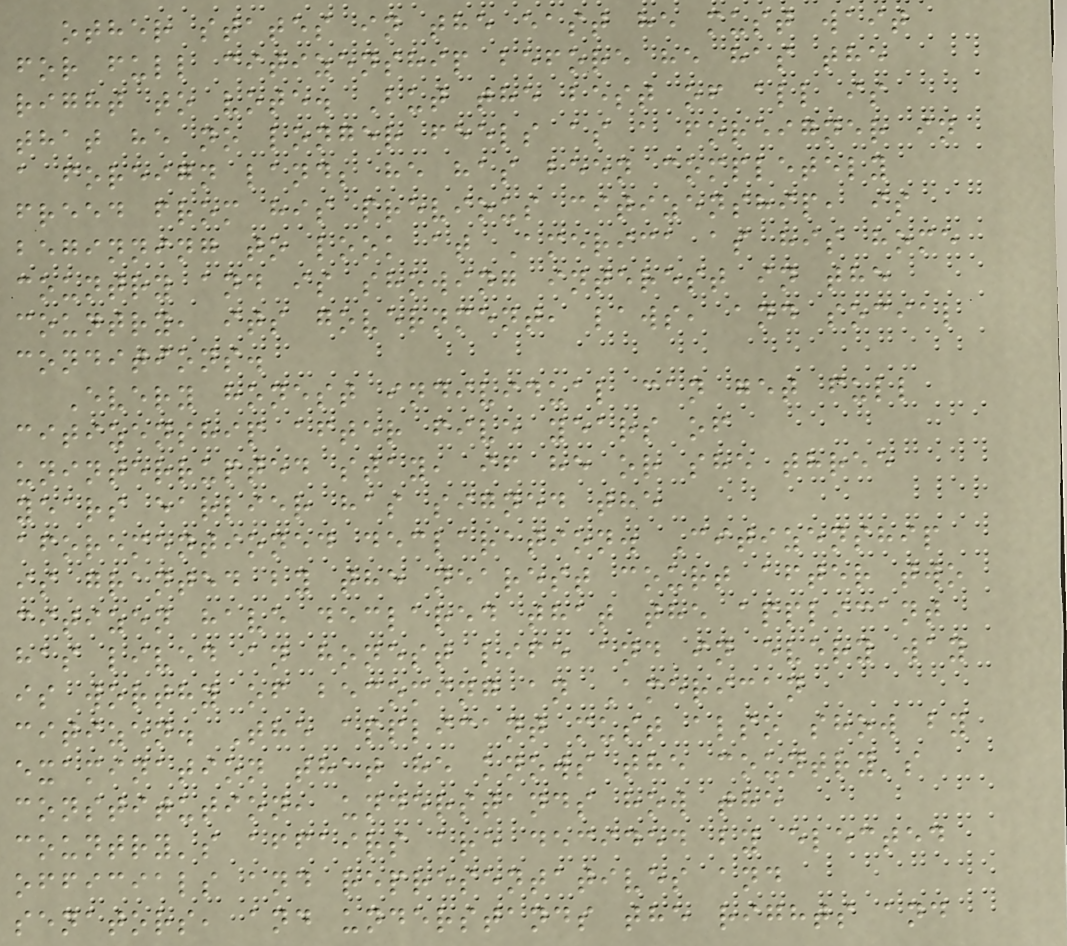other states in the east he must wait
for full citizenship before he has the
right to vote. But the best of all is
that he no longer feels as a foreigner in
a foreign land; he has been completely
freed from his previous citizenship, is
beginning to look at America as his home
country and is showing interest in the
country, its government, laws, and social
conditions.
Every honest individual can get full
citizenship after five years of
uninterrupted stay, if he or she three
years earlier has signed the
aforementioned declaration. Citizenship
is granted by the nearest court after two
citizen have declared that the applicant
has lived an honest life and in every way
is worthy of becoming an American
citizen. The applicant must also show by
examination that he knows the country's
constitution, understands how the
country's affairs are decided by elected
officials and representatives and
senators, and understands the rights and
